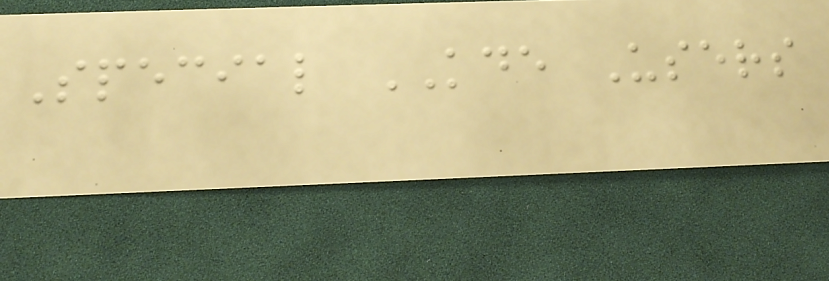Special KDE Users
